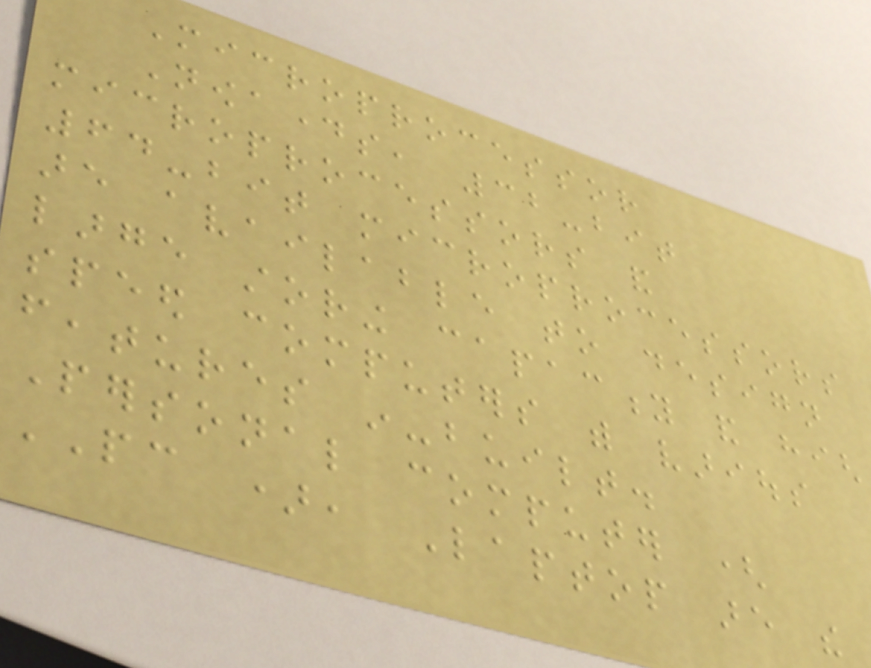Microprocessor
Nowadays, 32-bit
microprocessors and
64-bit microprocessors
are available to design
large storing capacity and high
speed computers with various
features in-built.
Personal computer (
PC ), Laptop are the
